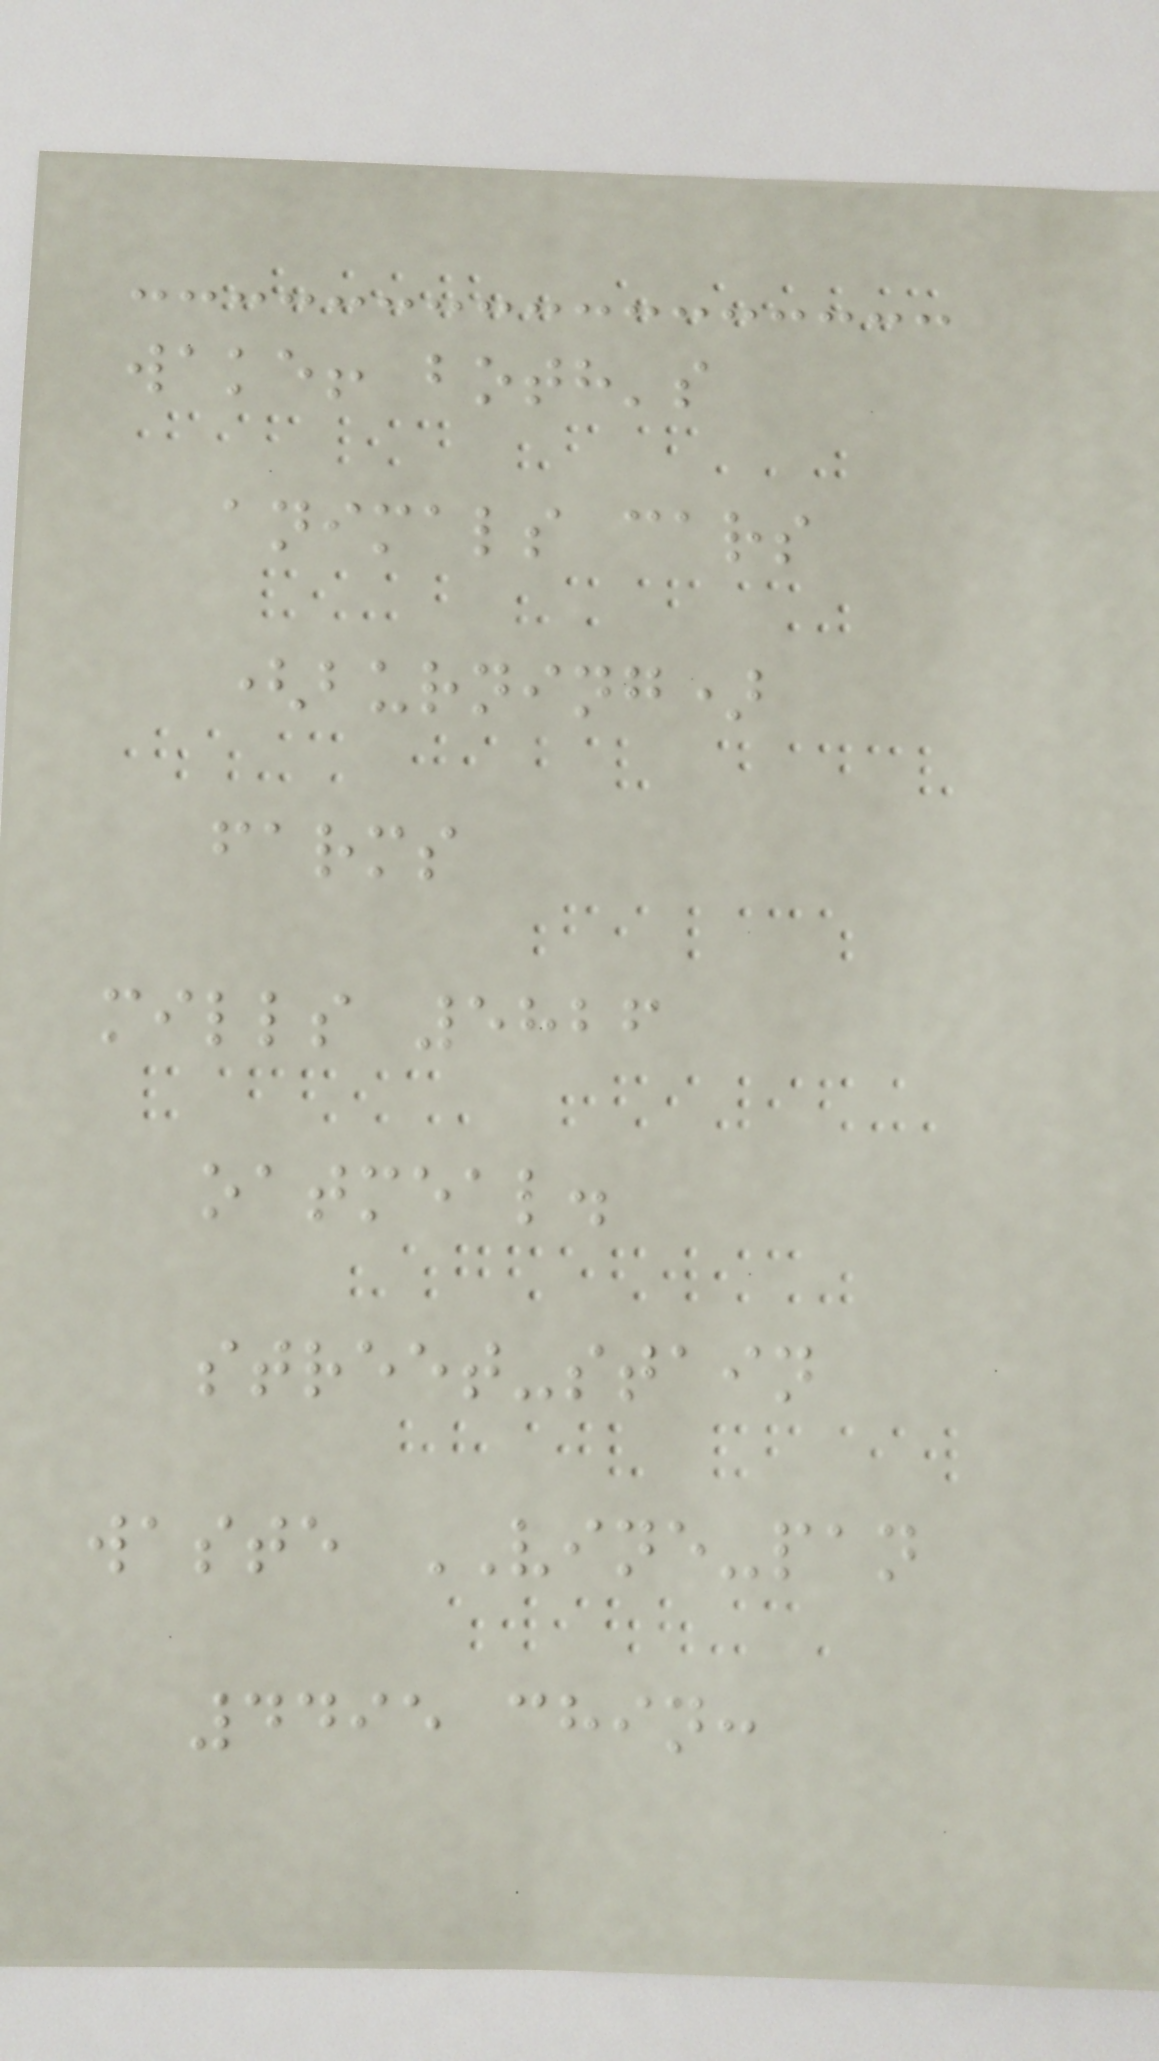wake! both's
animals cars
(burning)
farms
mills 5826
oatmeal.
street-stain
waste VINE-pan
4495 chin:
